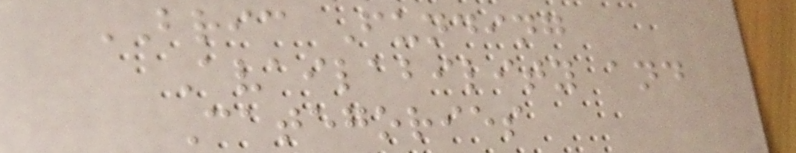BRIC Funding
Availability and
Categories
